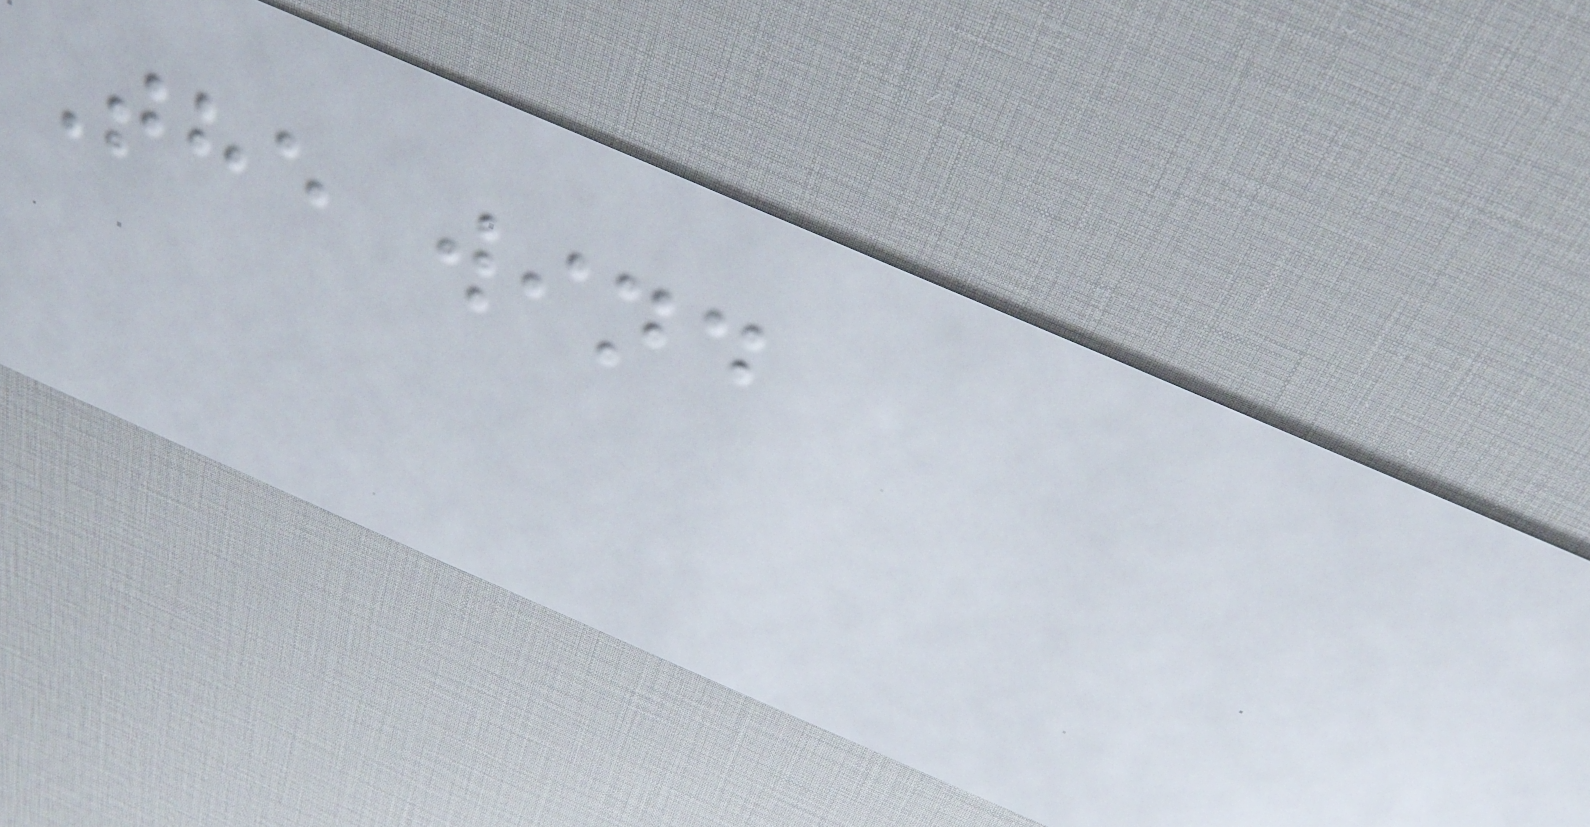The wind
